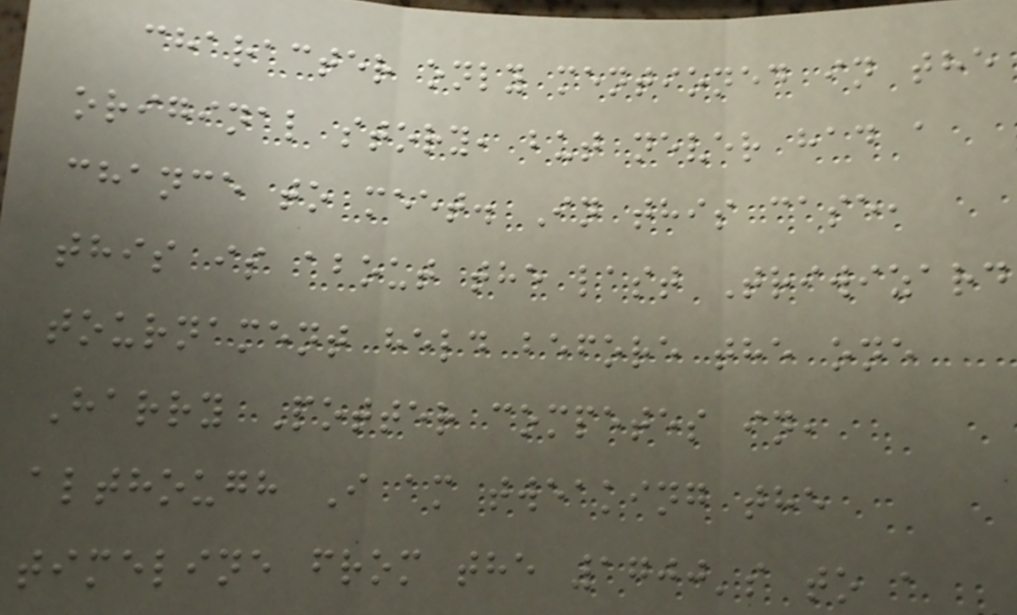character only mentioned in the
original story, but never had a
chance to meet. In this case,
this is about the last Triwizard
tournament held before the one
Harry Potter competes in,
although I am tweaking the
timeline from the 1700's to a
